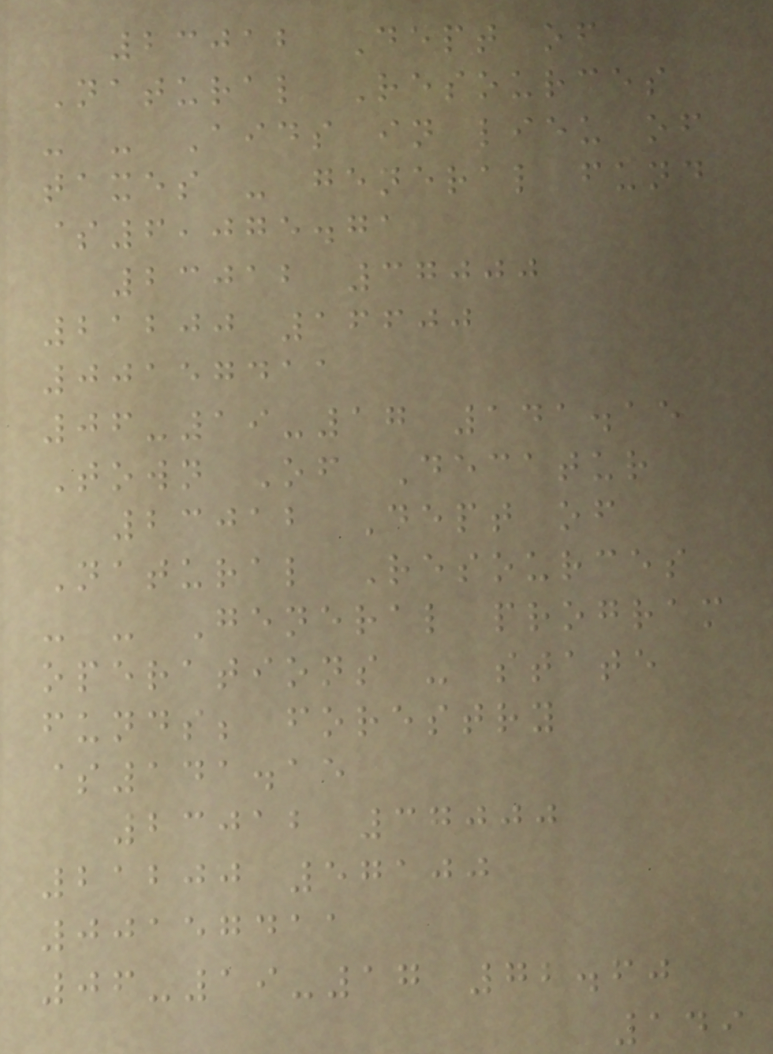23012 Dept of
Natural Resources
- - Aids in lieu of
taxes - general fund
$6,075.71
23012 37000
21200 16600
00157411
06-19-17 141.15
Town Of Decatur
23012 Dept of
Natural Resources
- - General program
operations - state
funds; forestry
$141.15
23012 37000
21200 57100
00157411
06-19-17 72.60
149
